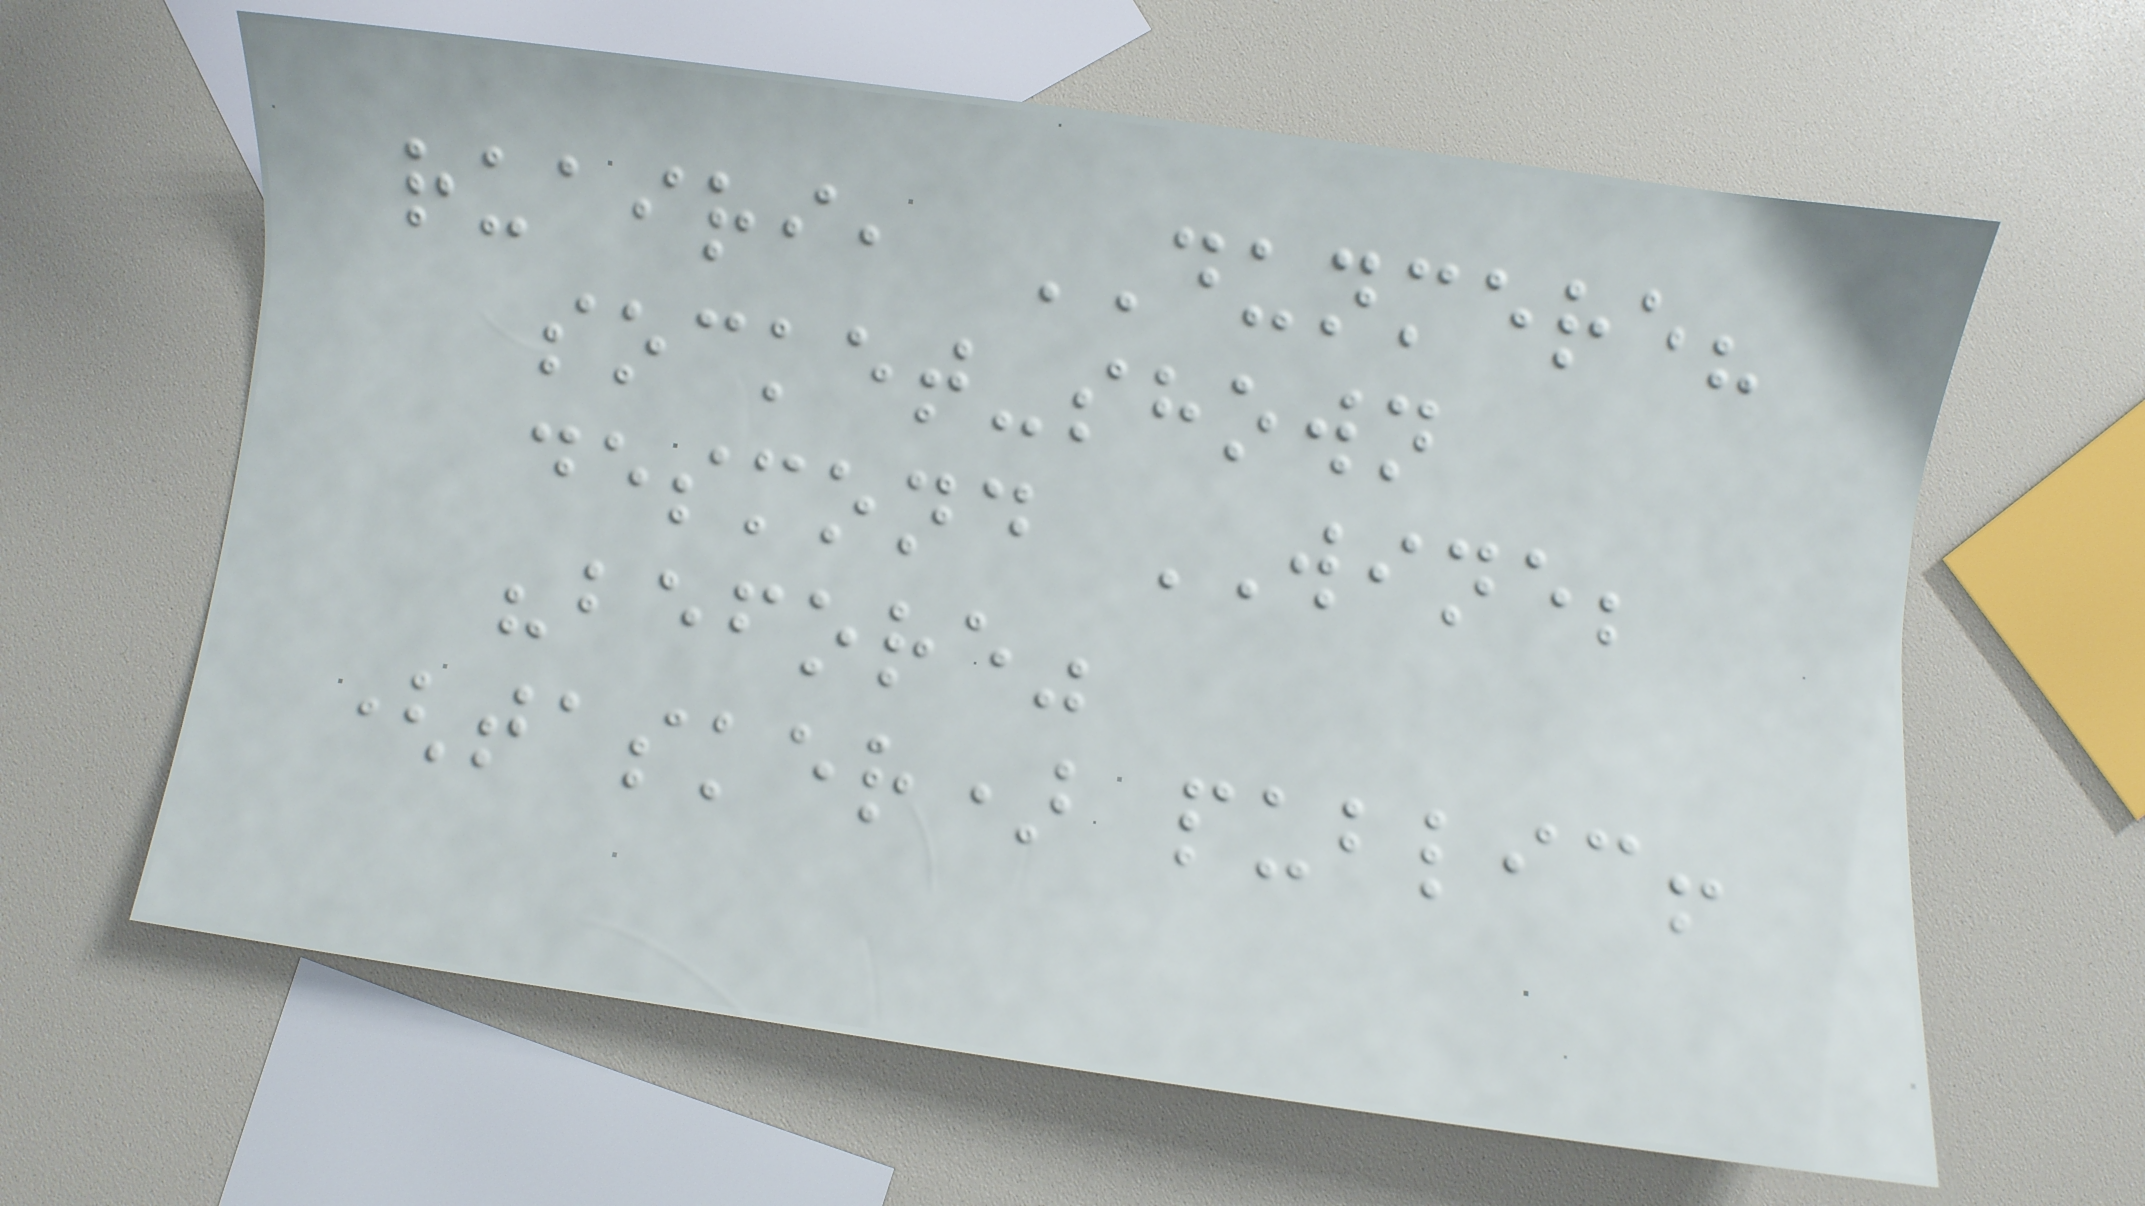ruairi, DUNMERE?
socket-shown
desmond WINE;
"before"
(tasker) public!
